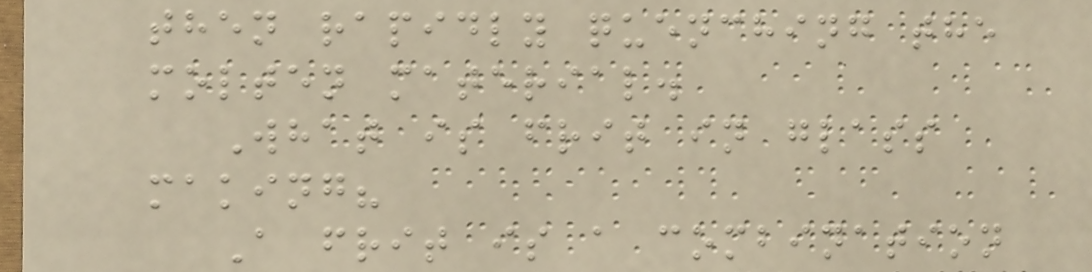then rapidly quenching the
molten material.
What is frit in glass
making?
A frit is a combination
